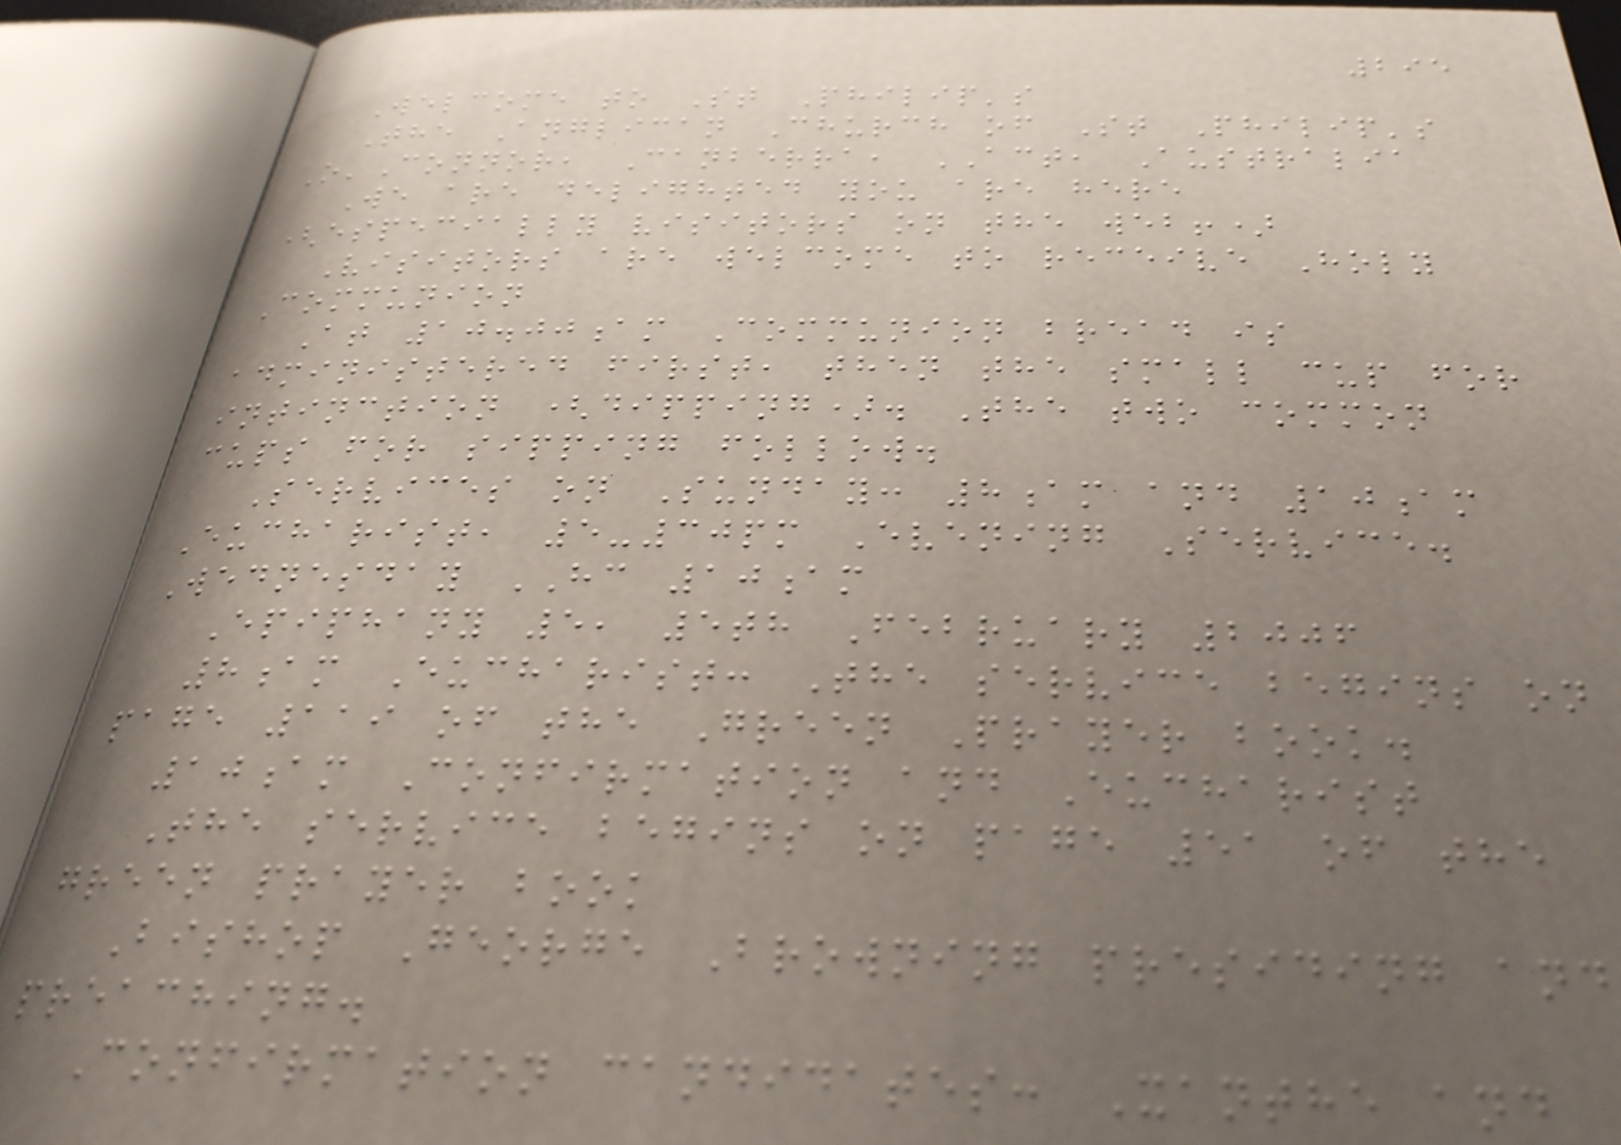295
Welcome to St Philip's
The Anglican Church of St Philip's
O'Connor, Canberra, ACT, Australia
We are delighted you are here
(especially visitors on the web!)
Visitors are welcome to receive Holy
Communion
At 10.00am Communion bread is
administered first, then the small cup for
intinction (dipping). The two common
cups for sipping follow.
Services on Sunday: 8am and 10am
Eucharist, 5-30pm Evening Service.
Wednesday HC 10am
Epiphany 5, 5th February 2006
8am Eucharist: The service begins on
page 119 of the Green Prayer book.
10am Confirmation and Eucharist
The service begins on page 51 of the
green prayer book
Bishop George Browning presiding and
preaching.
Confirmation candidates: Xanthe and
